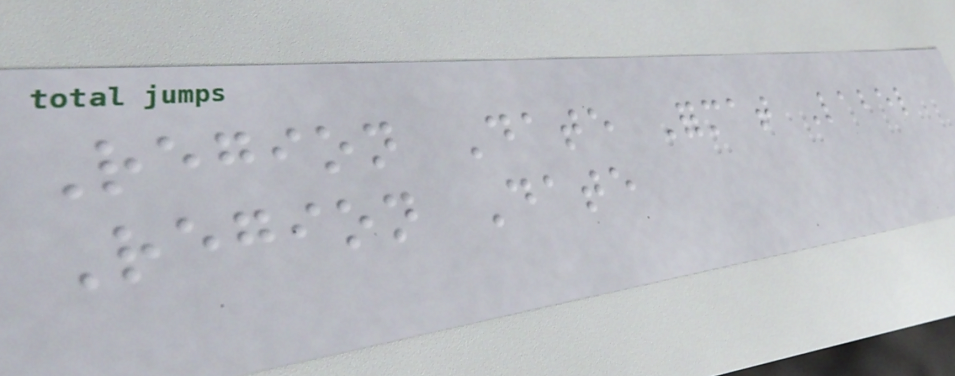Region Date Format Label
Region Date
